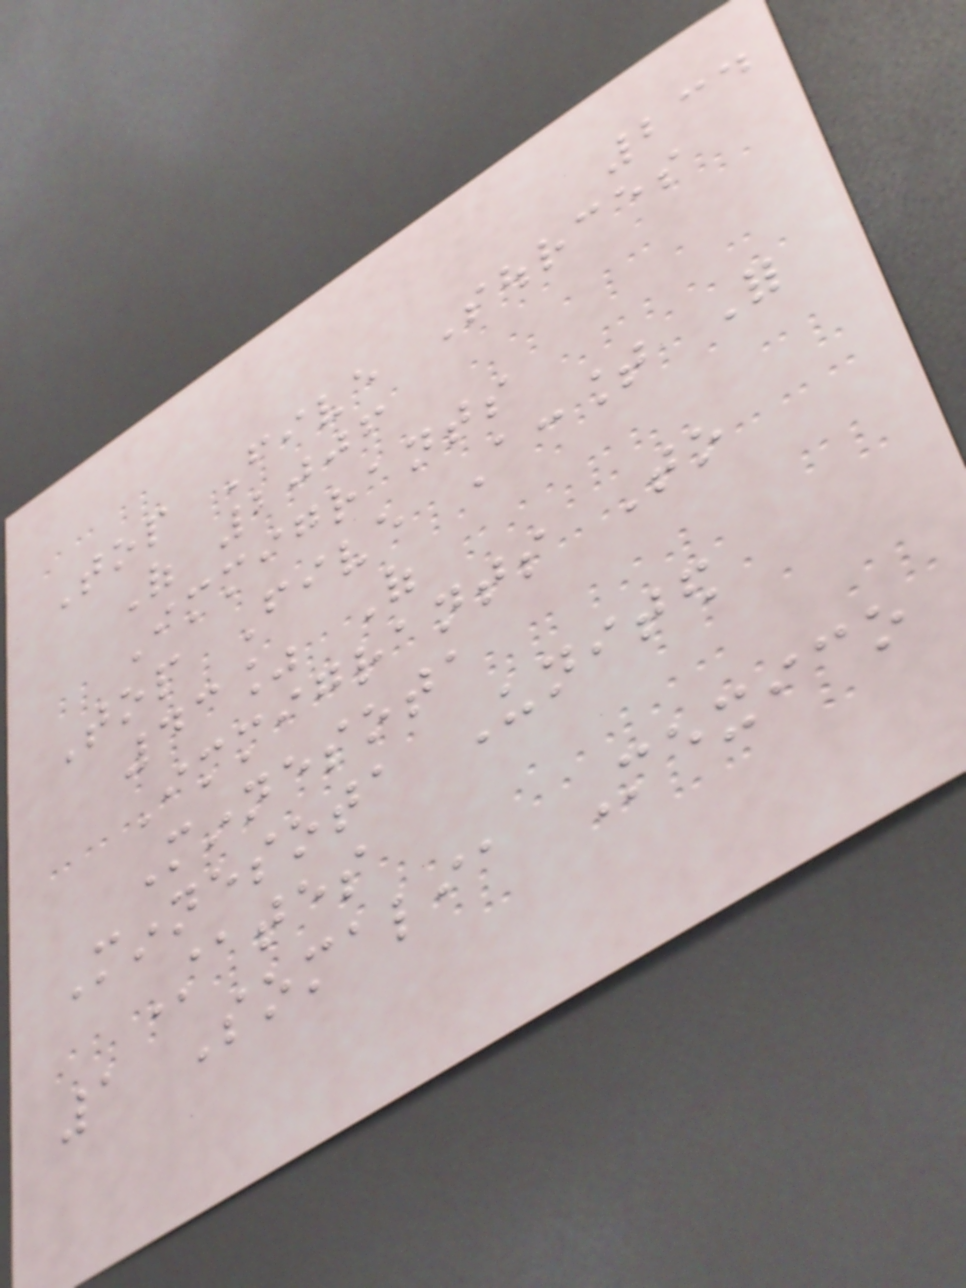234
Top Five Sources
Of 2006
Immigrants
Top Five Account For
43% Of
Immigrants To
Minnesota
Minnesota United
States
1 Somalia Mexico
